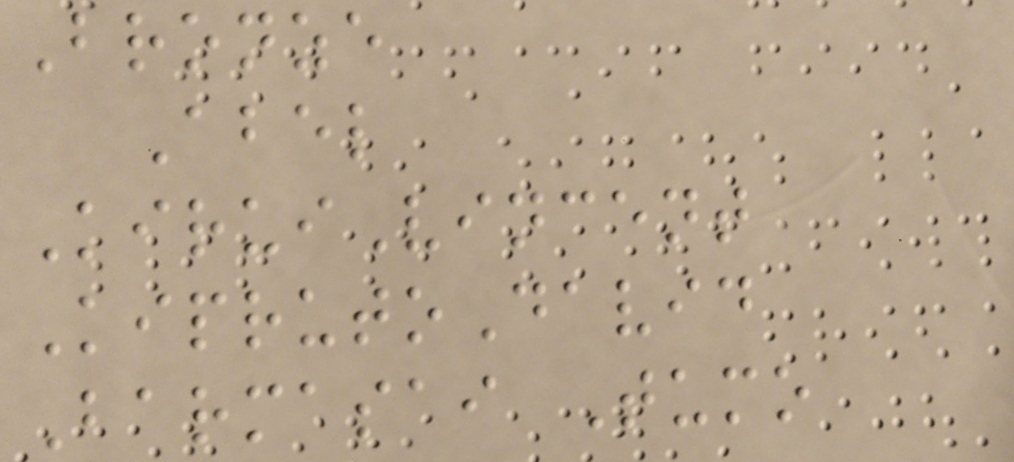Bronze
Abel
KiruiVincent
KiprutoDavid
Barmasai Tumo
